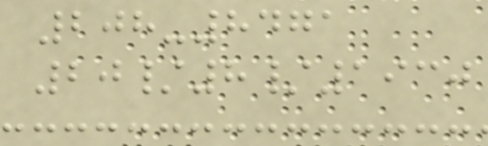208-8471
20/8/1930
